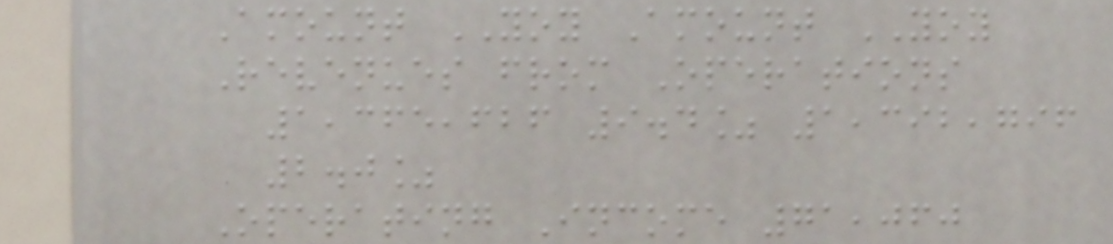Amount YOY Amount YOY
Revenues from Operations
1,365,626 9.4% 1,392,796
2.0%
Operating Income 71,060
